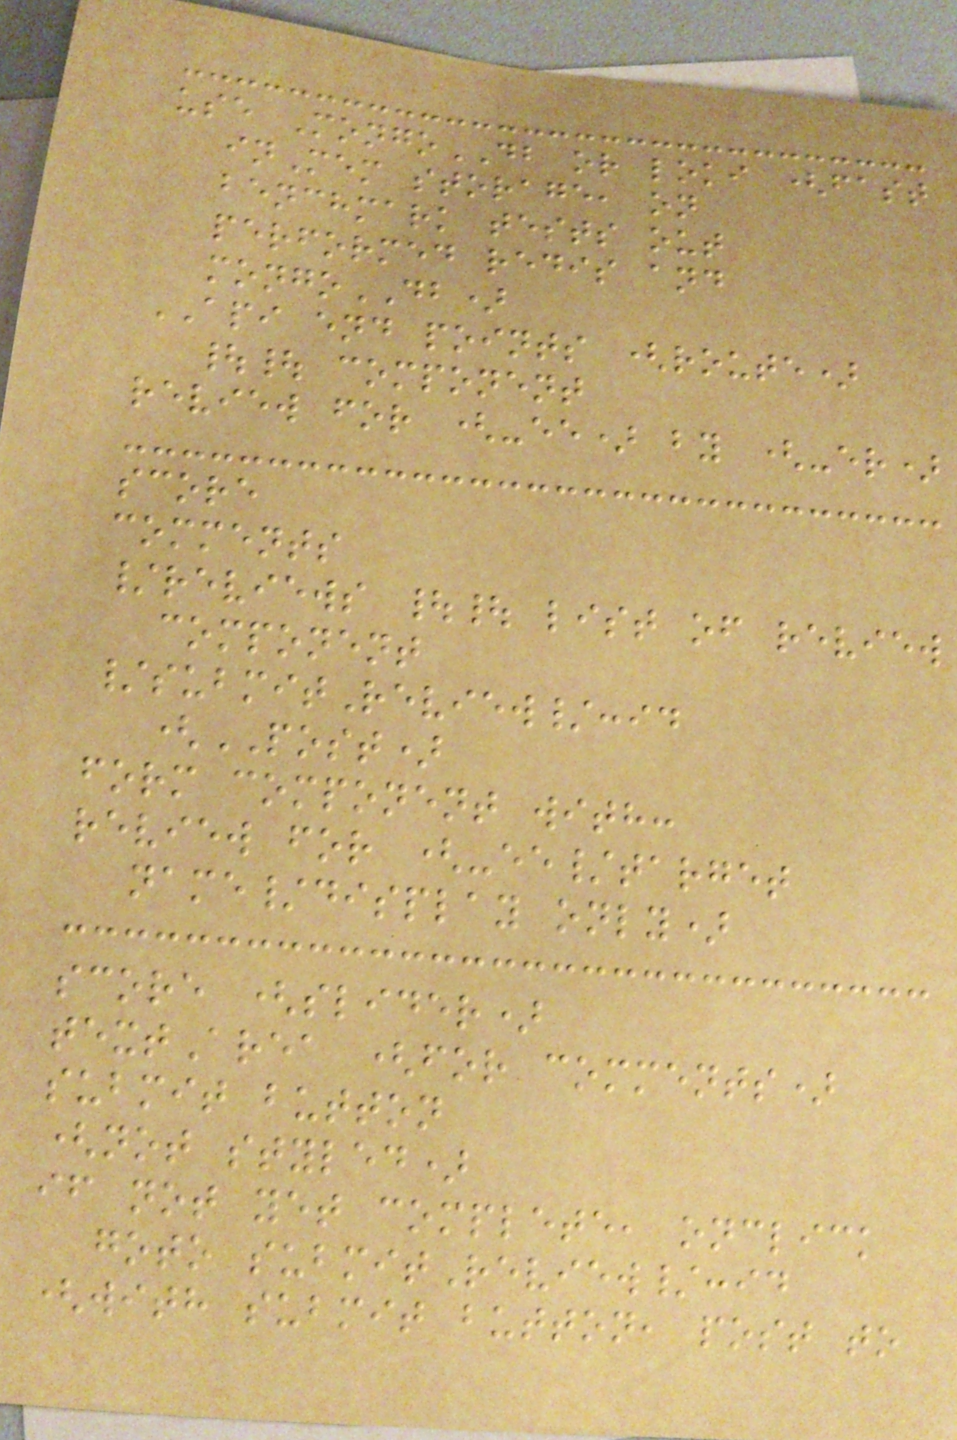use MongoDB or loki (fast
inMem storage, on
benchmark tests out
performed redis and
mongoDB)
API end points (route)
|| component
review for (-ee) by (-er)
score
comments
/reviews || list of review
component
/submitReview/:id
(POST)
form component with:
review for (-ee/target
name/display only)
score (slider)
textArea (for comments)
submit button
(not styled)
if not yet complete, onclick
goto submitReview/:id
(with submit button, post to
